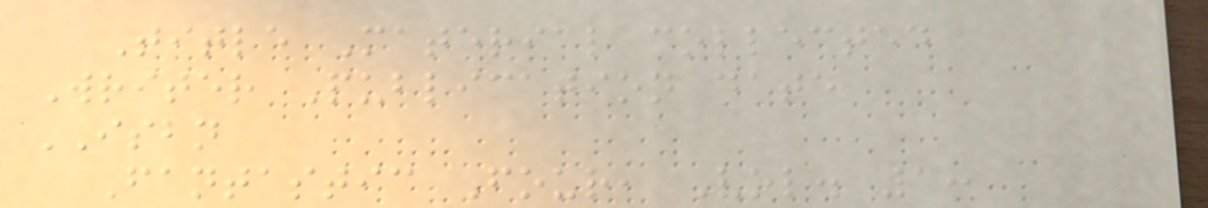Title Material collected
Writer Publication date
ISBN
Fantastic Four, Vol. 1:
